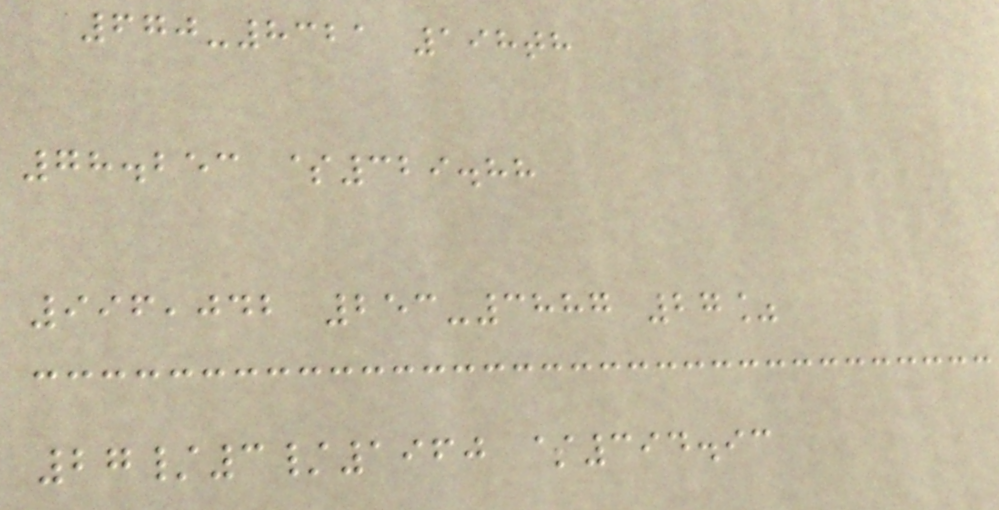670-8321 198th
78.253 $329.88
996,042 253-3887 27%
27/3/1960 $394.93
